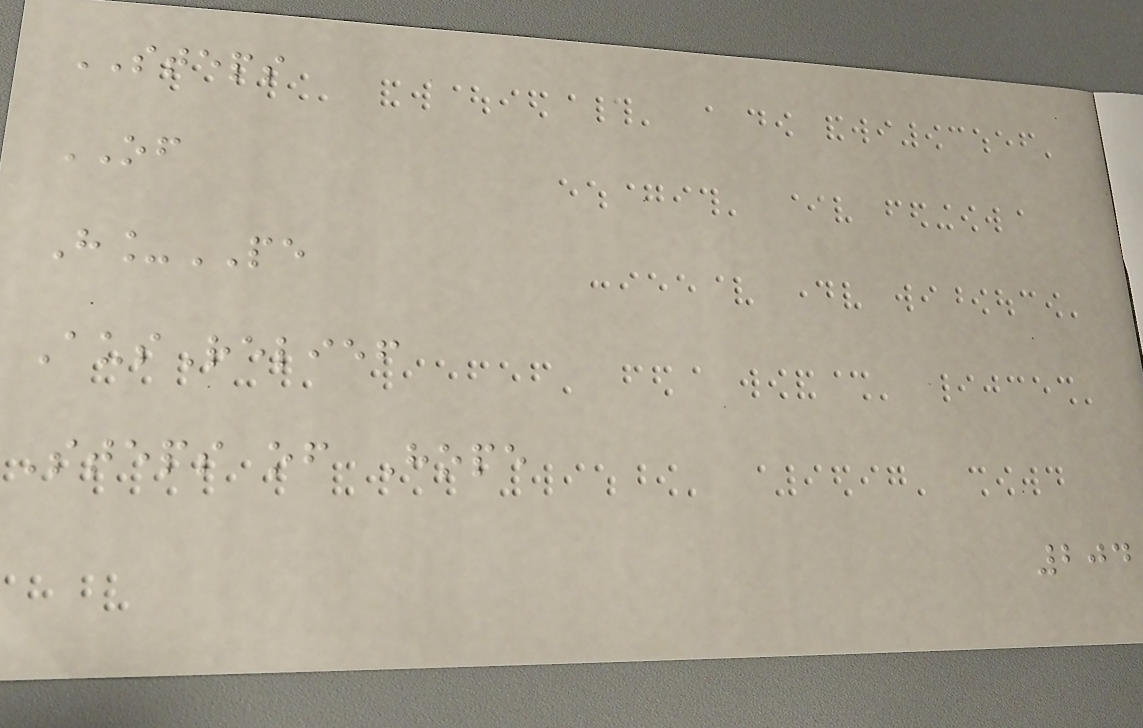STEPS
OF
H_PE
AusRelief
Steps of Hope
204
